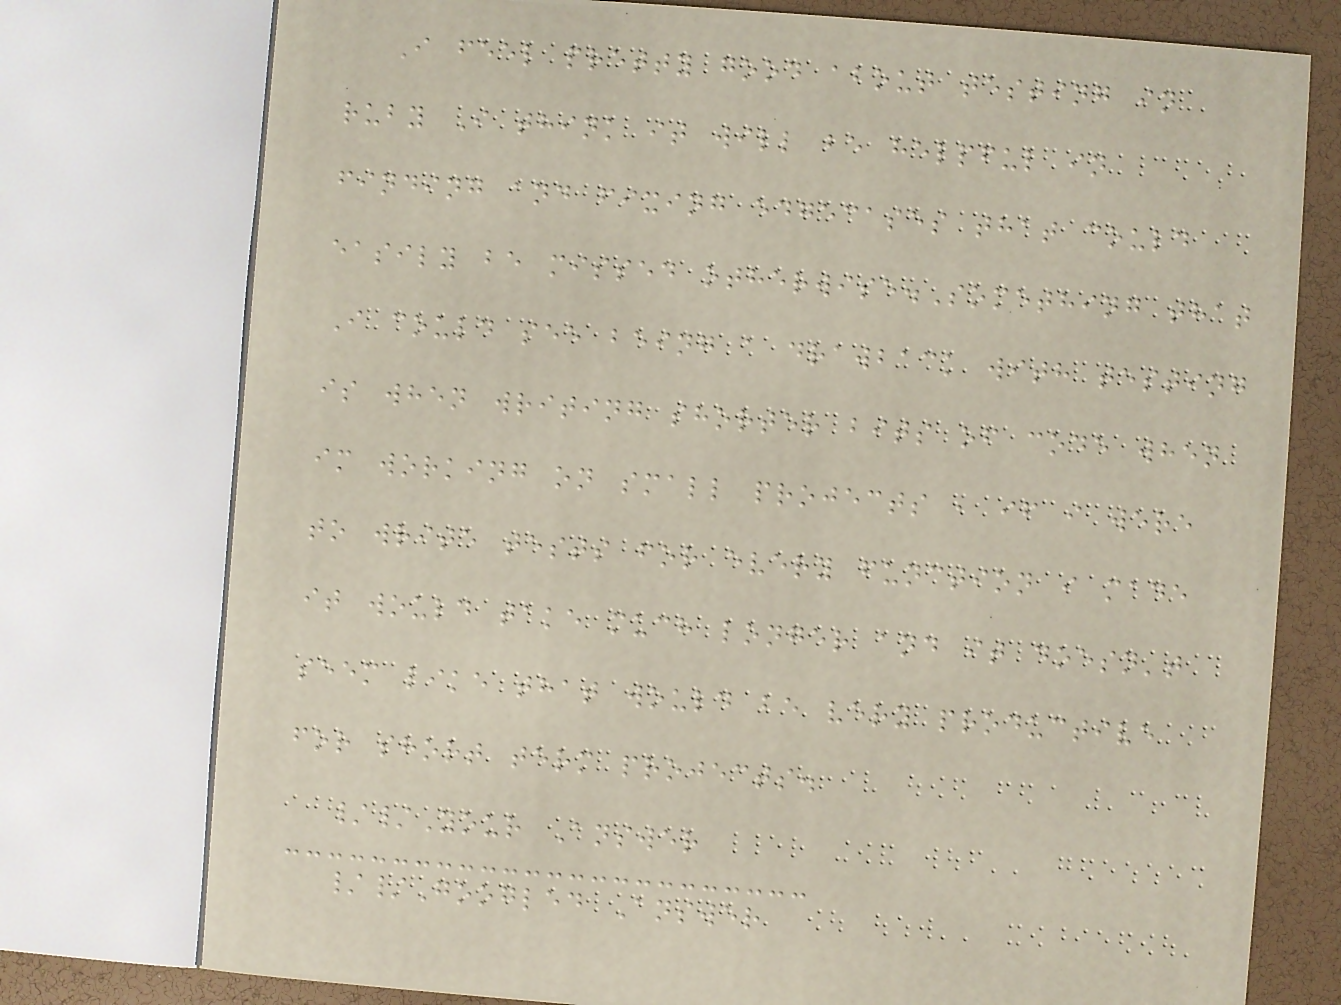I feel pretty good about testing in
ruby I think it will be helpful in
finding and fixing edgecases that could
easily be missed otherwise.Something that
I could see being a drawback with testing
is when writing shorter bits of code when
im working on small projects , if i were
to write tests for every function i made
it would take much longer and it doesn't
seem like that would be very productive
for short term projects.
//Your Answer
//Googled Answer
